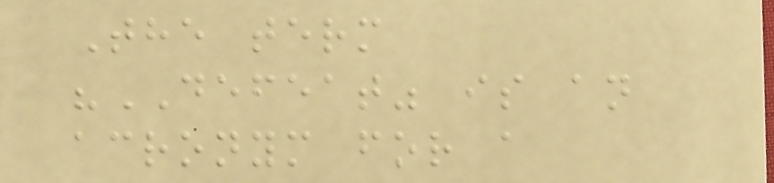The term
"DEFEAT" is an
acronym for a
